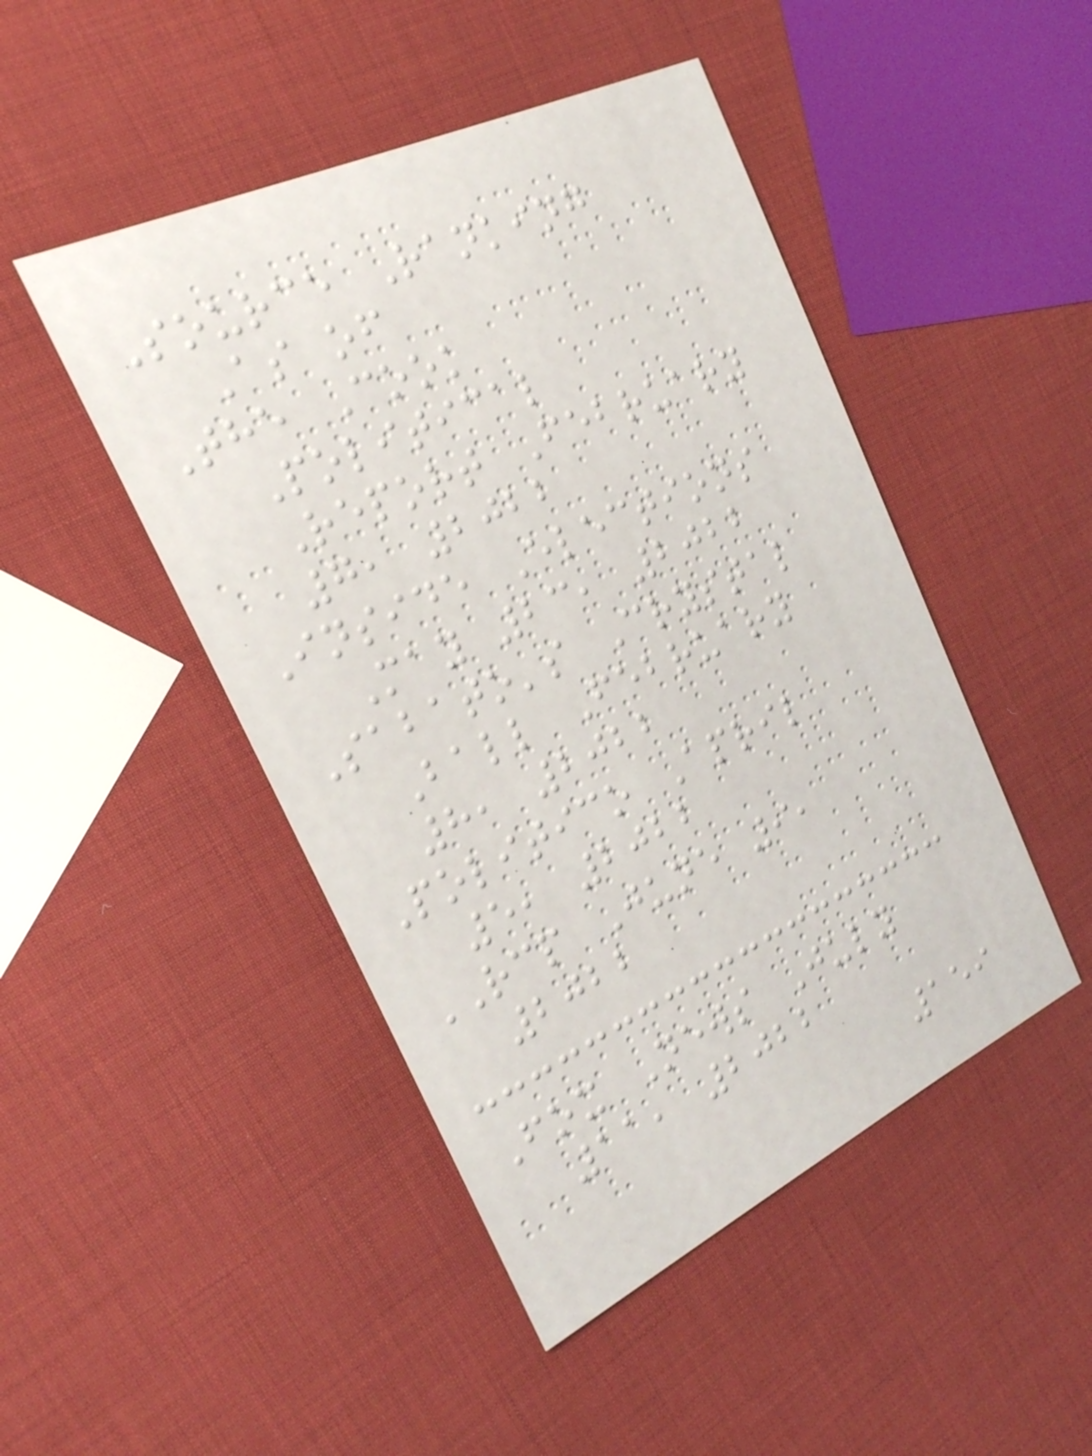Source Ranking
As of
The Cook
Political
Report February
7, 2022
Inside Elections
May 23, 2022
Sabato's Crystal
Ball February
8, 2022
Politico April
5, 2022
RCP June 9,
2022
Fox News July
11, 2022
159
